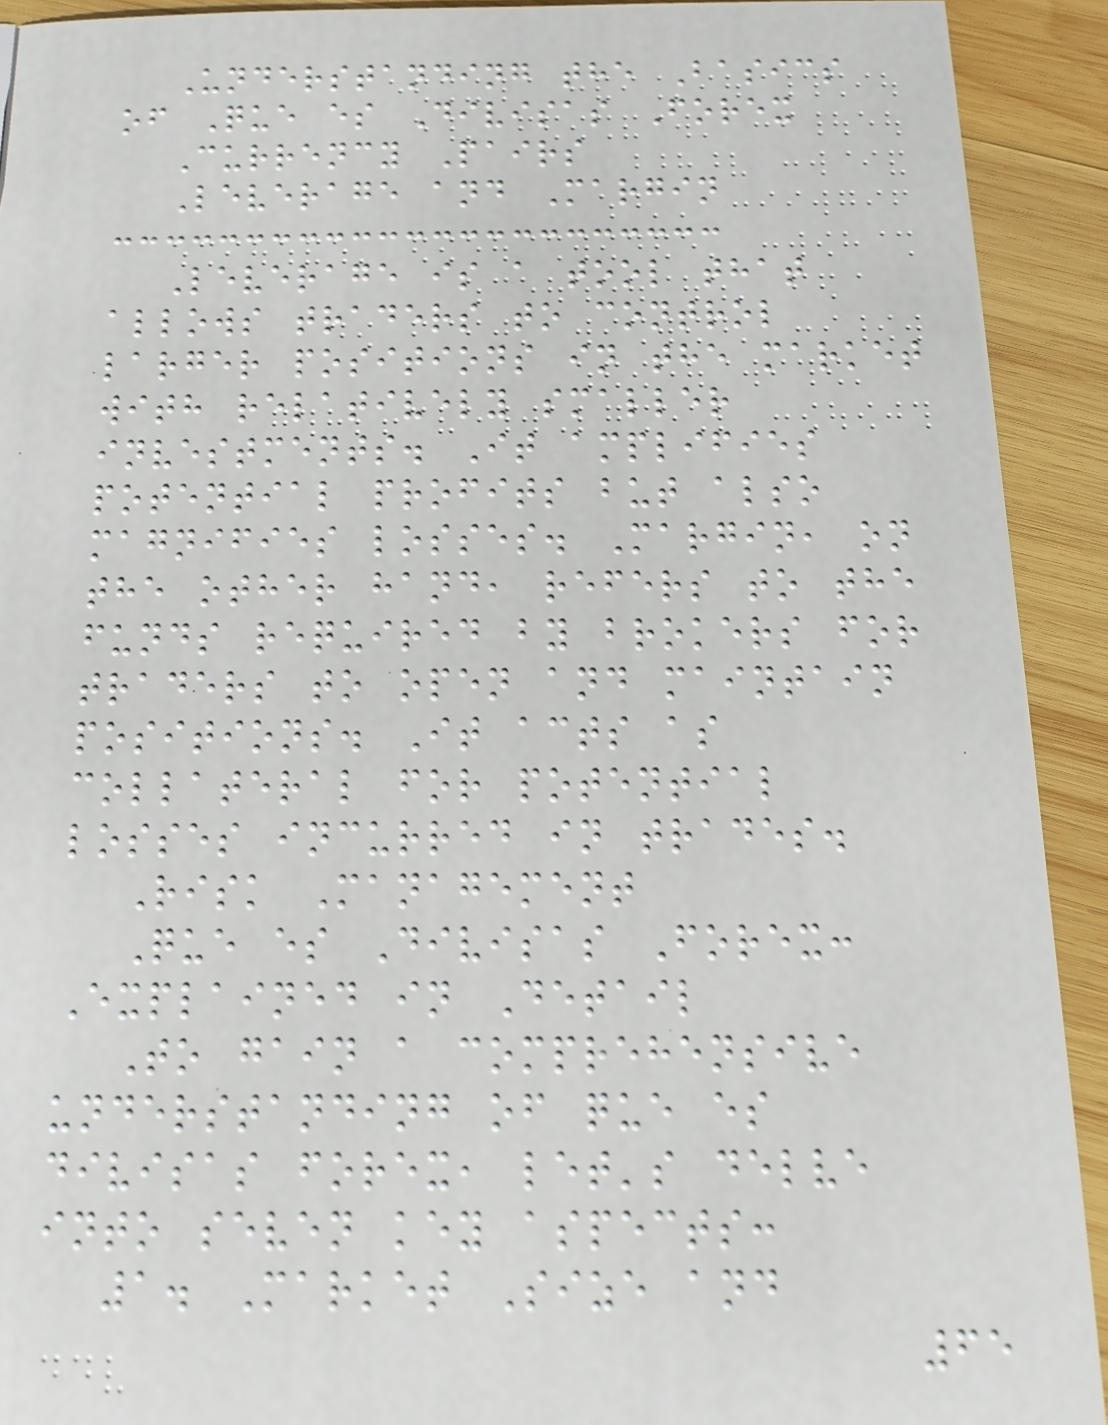Understanding the Basics
of Que es Divisas Forex
Currency Pairs
Leverage and Margin
Leverage is a tool that
allows traders to control
larger positions in the market
with relatively smaller
investments. It amplifies
potential profits but also
magnifies losses. Margin, on
the other hand, refers to the
funds required by brokers for
traders to open and maintain
positions. It acts as
collateral for potential
losses incurred in trades.
Risk Management
Que es Divisas Forex:
Explained in Detail
To gain a comprehensive
understanding of que es
divisas forex, let's delve
into seven key aspects:
1. Market Size and
65
